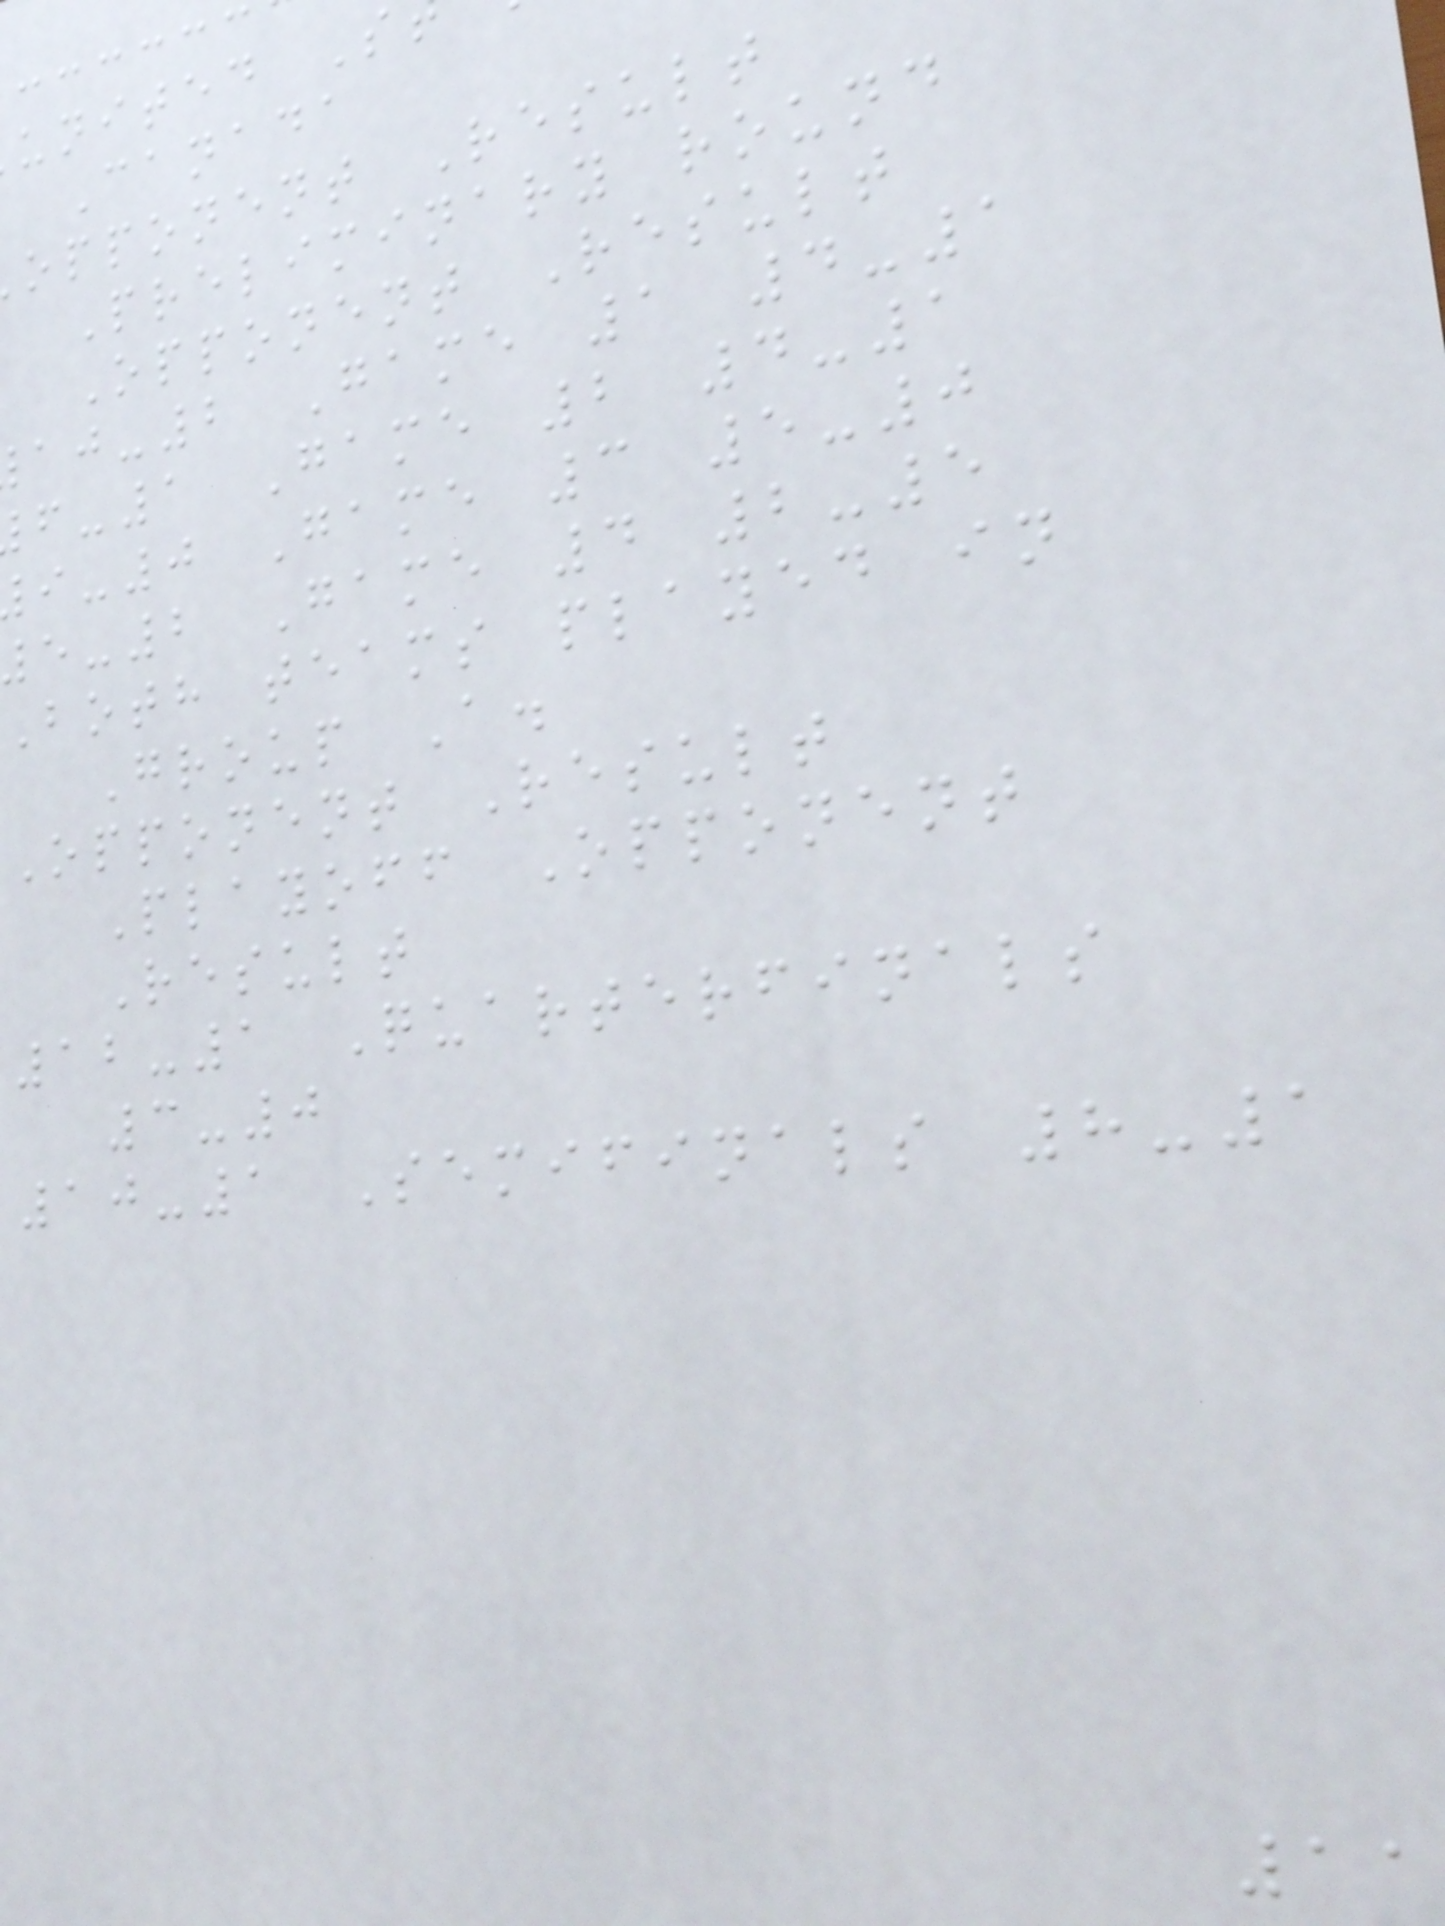united S
Canada
opponent Result
Preliminary round
Opponent Result
-2 Game 1 4-1
-1 Game 2 4-1
-0 Game 3 5-0
-2 Game 4 2-5
Both teams played in
Group A.
Opponent Result
Playoff Opponent
Result
12-1 Quarterfinals
3-0
10-1 Semifinals 8-1
11
